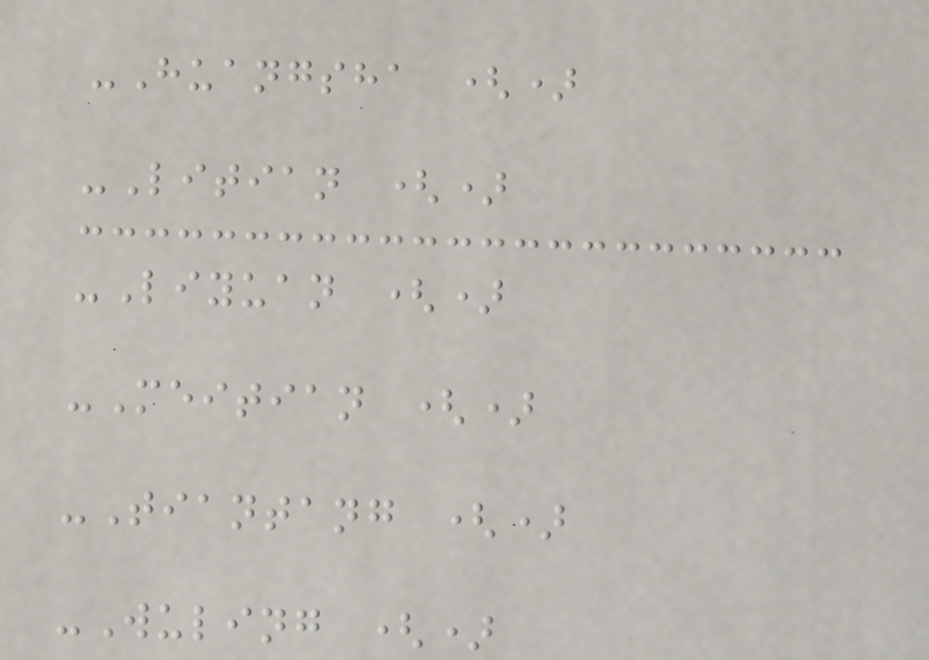-Huangsha ()
-Litian ()
-Liyuan ()
-Meitian ()
-Tiantang ()
-Wuling ()
